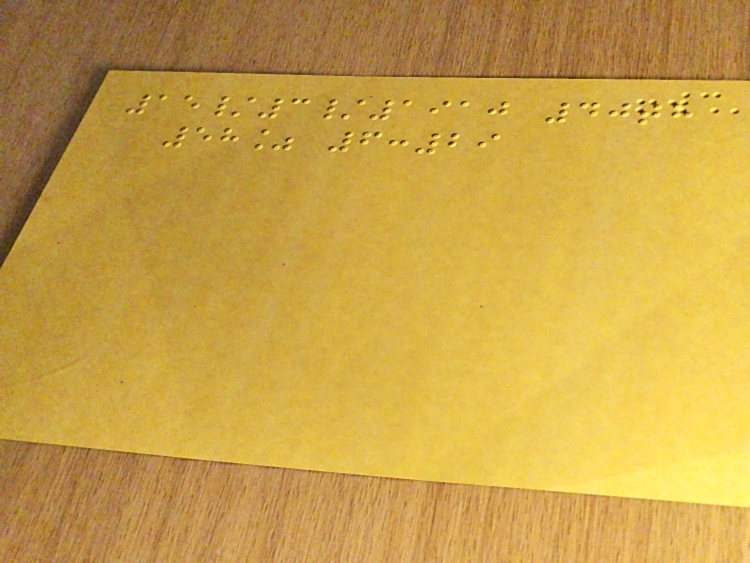15/3/1910 40th
58% 6:29
